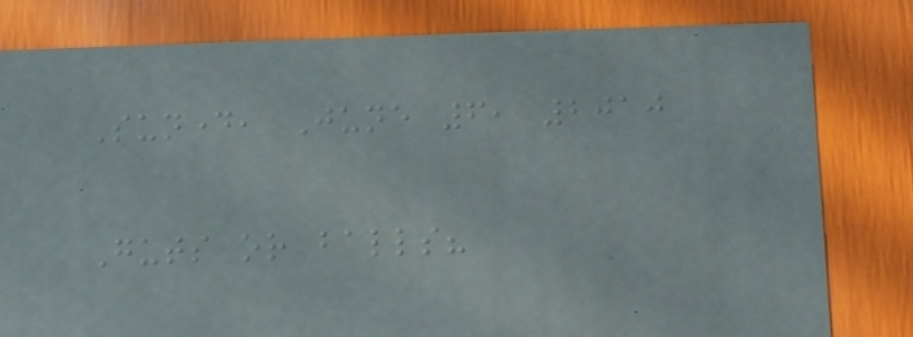Sunday, June 6, 2010
Guts or balls?
